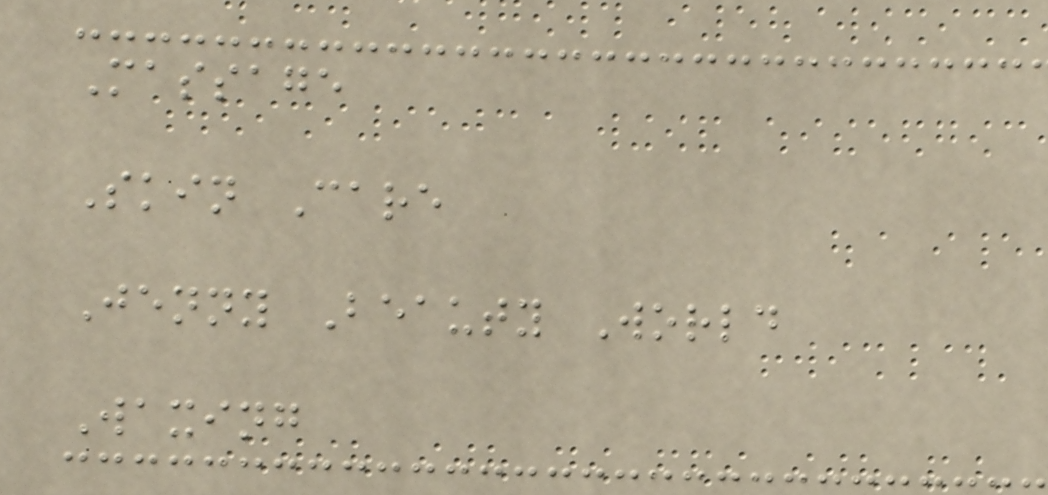Massage
Skin Care
Jenny Beauty World
Waxing
